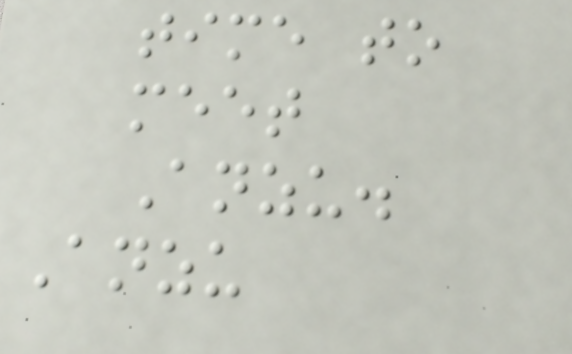time to
meet
Anzu.
Anzu
